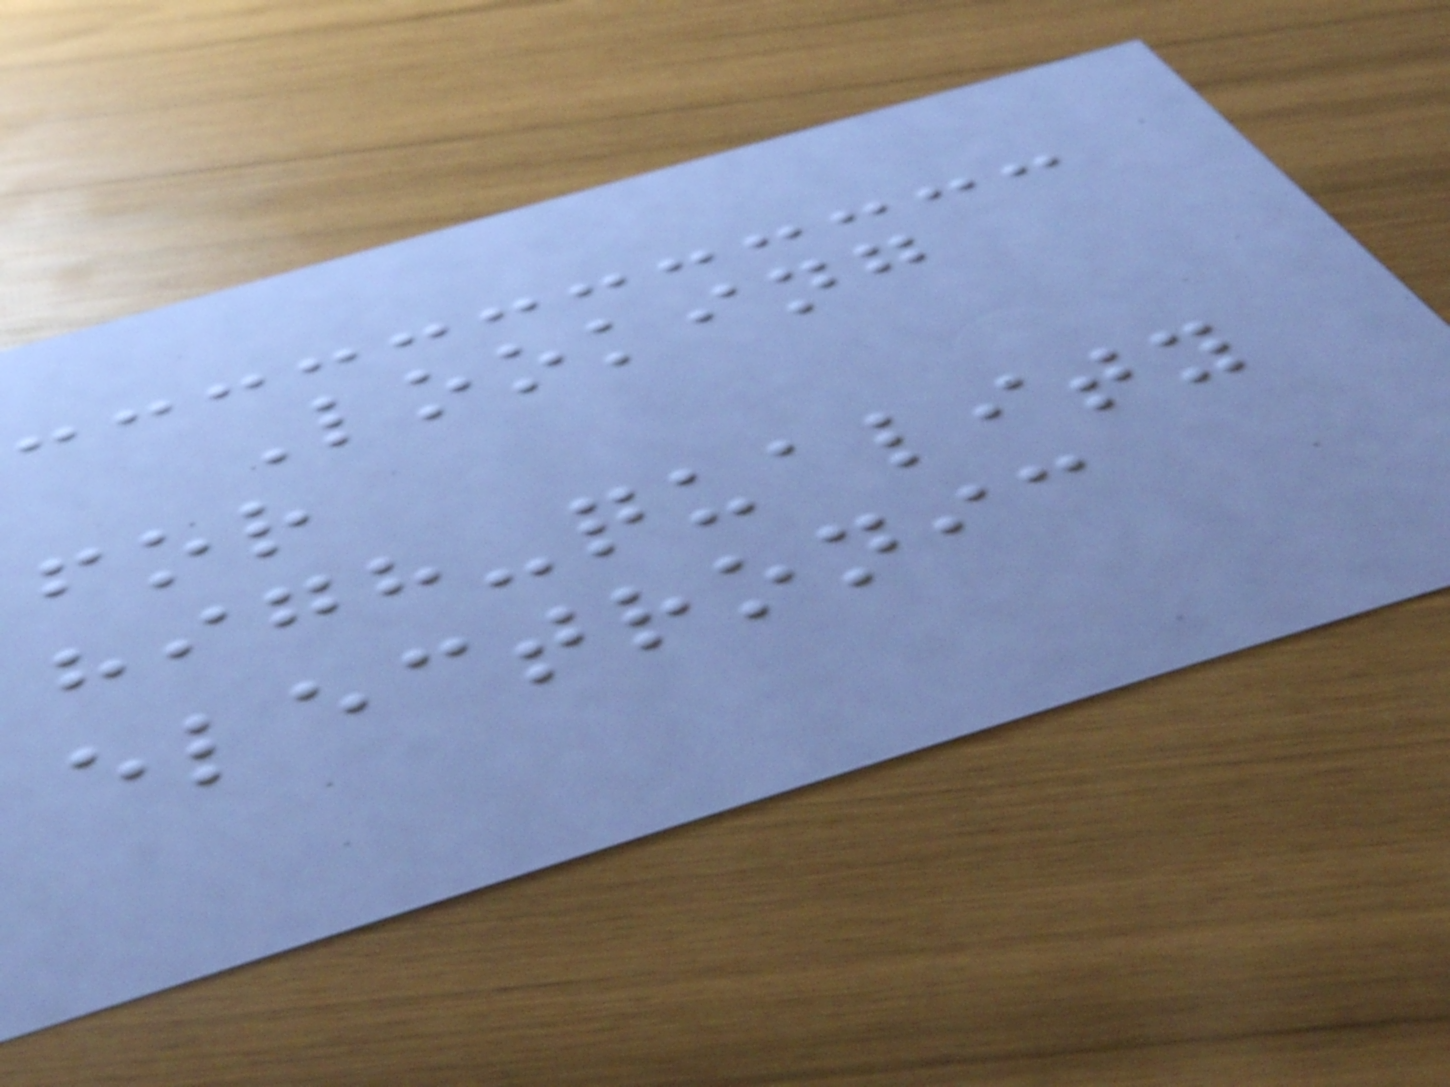Looking
for
high-quality
electronic
